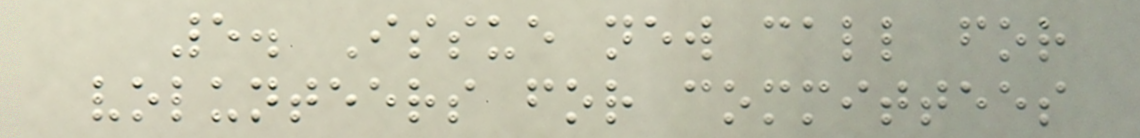5. Issue new call for
volunteers for committees
